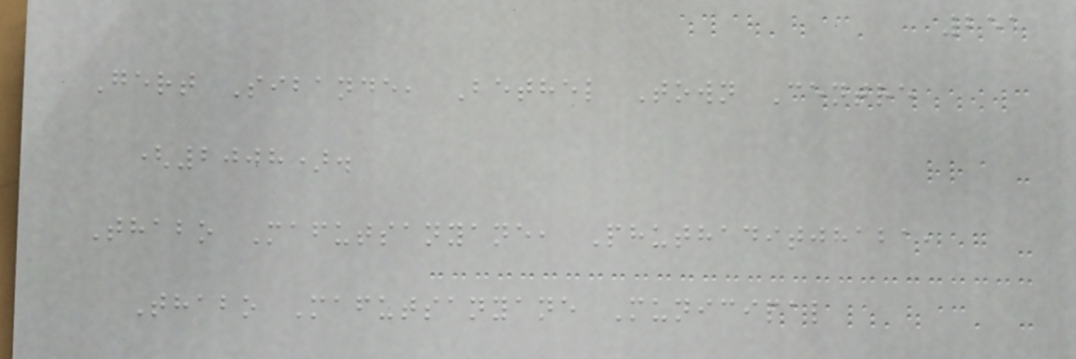251
Gert Sibande, Bethel Town Centre
(2008).
Thabo Mafutsanyane, Phuthaditjhaba,
Thabo Mafutsanyane Municipal
